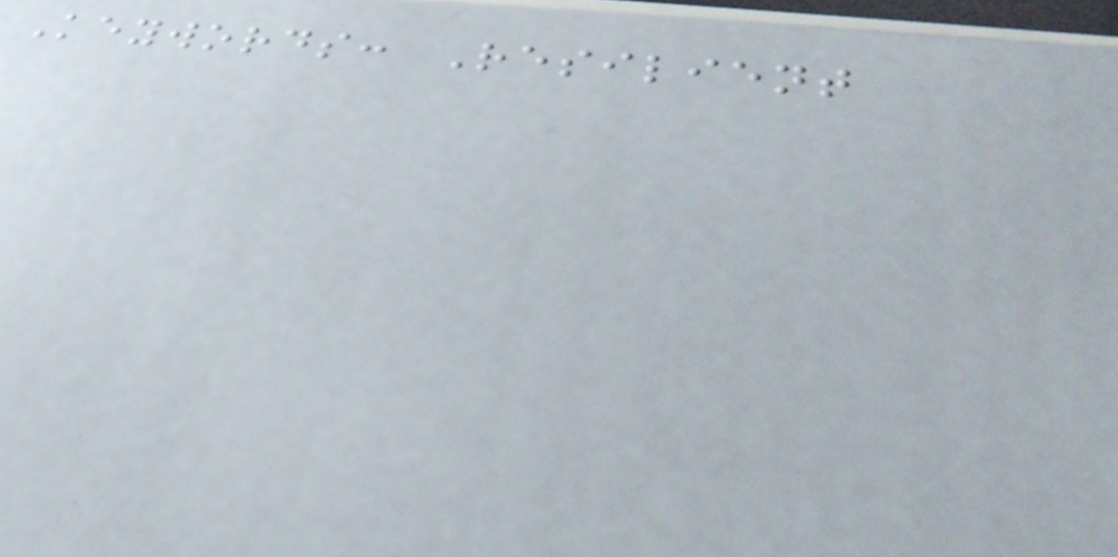Keywords: Resilient
